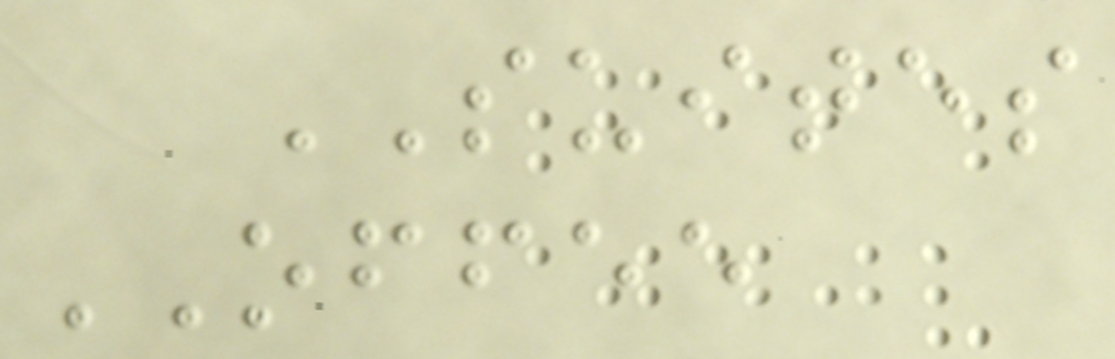SUITES
OFFEE
